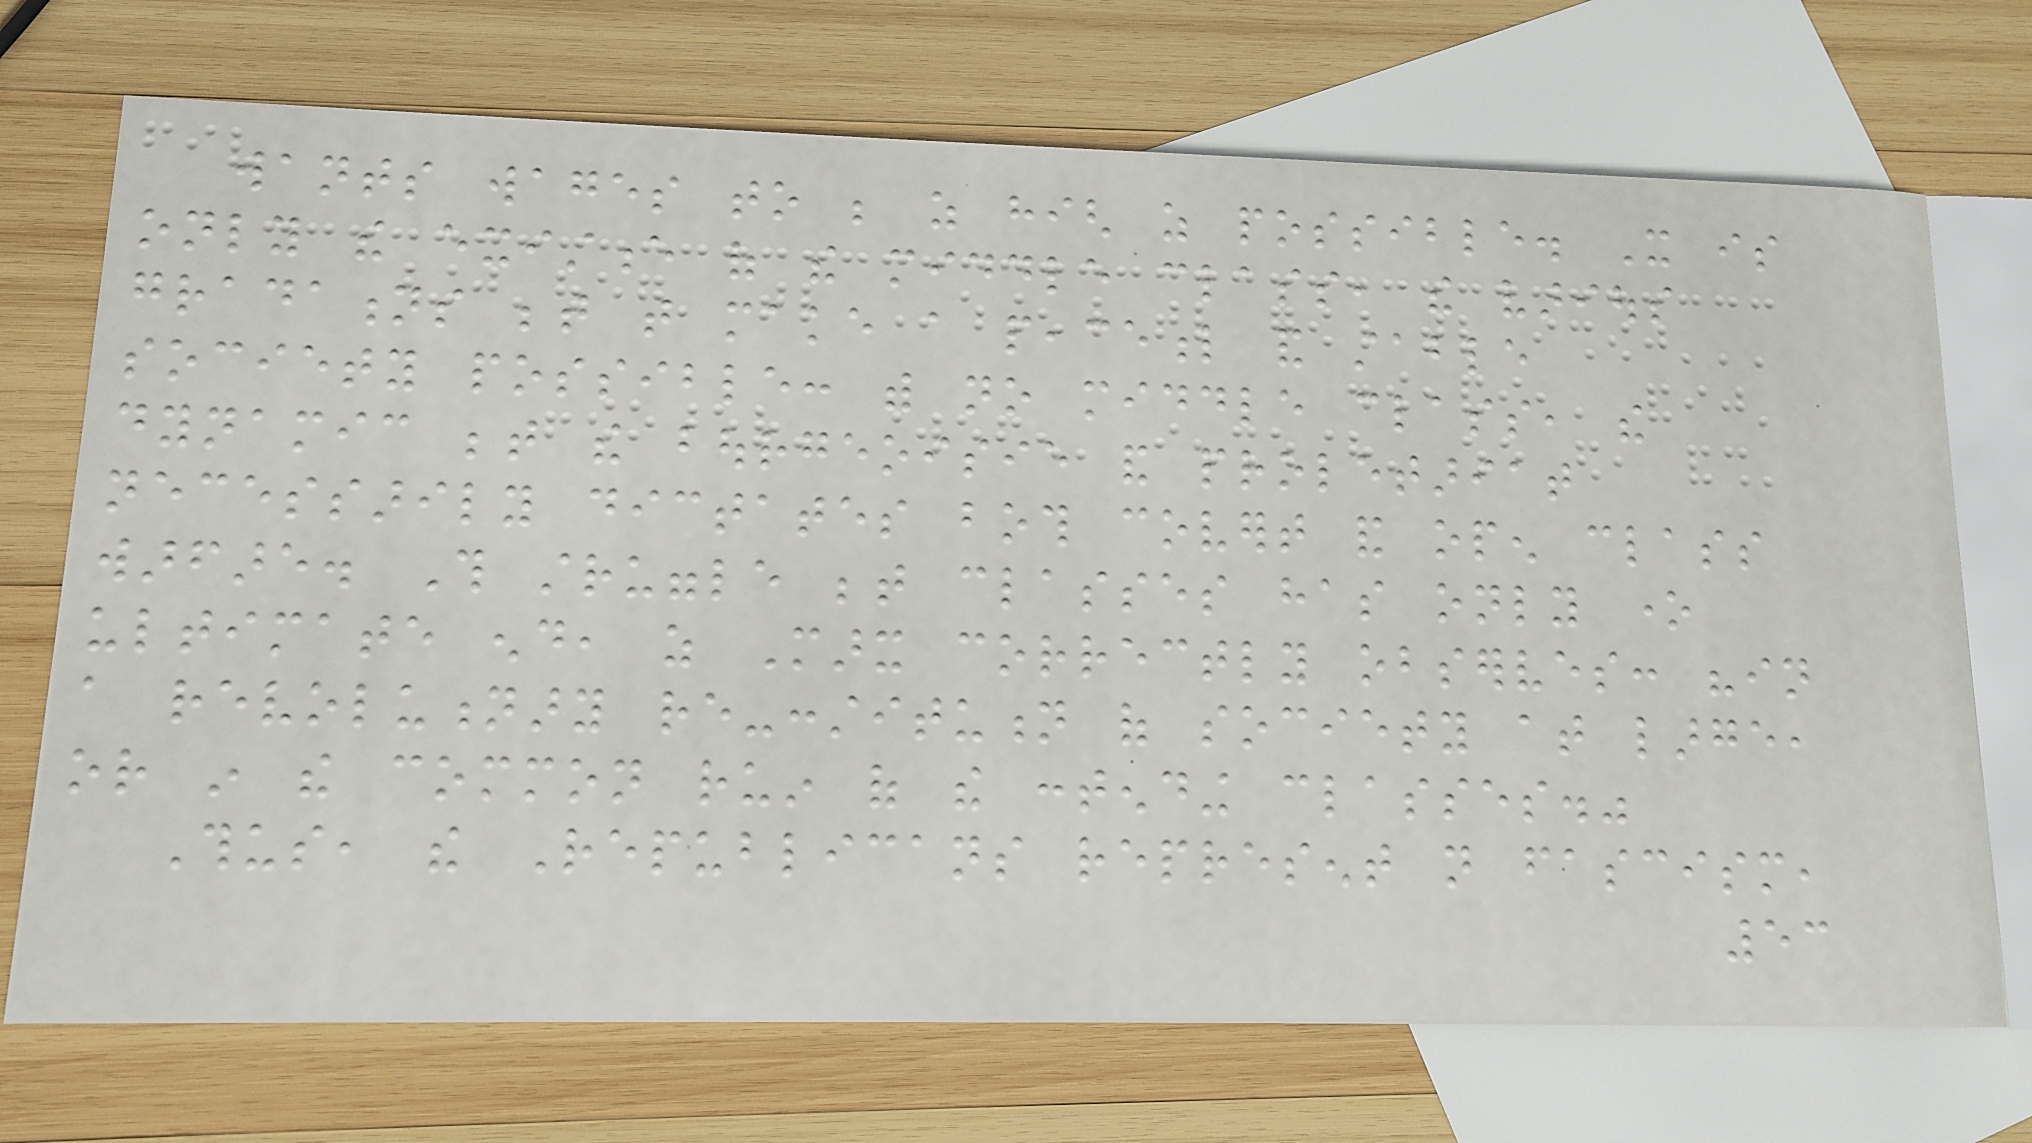wants wages to be as high as possible. It is
only the existence of the middle class, the various
gradations between that make a peaceful and stable
society possible: with no middle class, the
dynamic between the bourgeoisie and proletariat
necessarily dictates both covert and open class
warfare. This struggle between classes has only one
ultimate end, as Marx correctly observes: "in
a revolutionary re-constitution of society at large,
or in the common ruin of the contending classes."
Thus, the Republicans represent not fascism,
53
